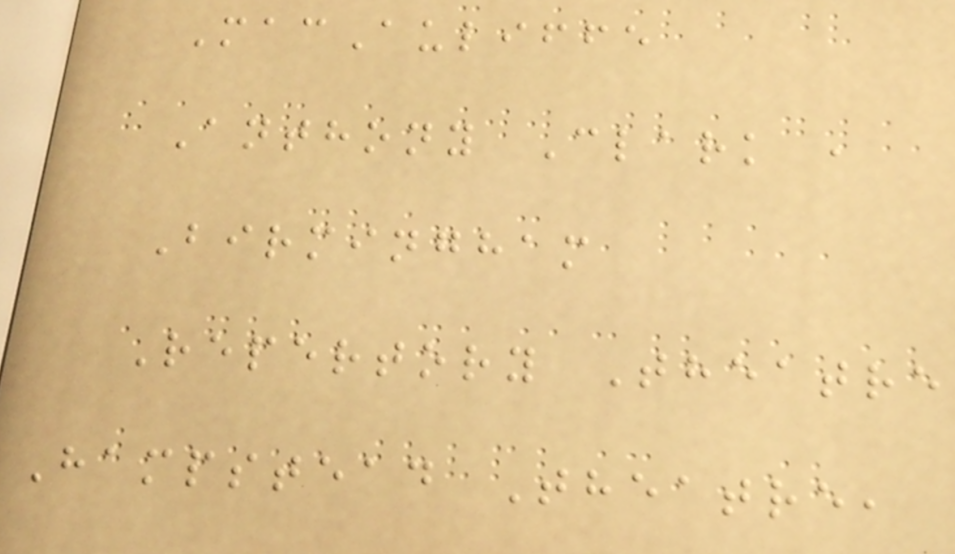MacAuliffe
Anthony Clark ,
Birmingham
Repertory Theatre
Hampstead Theatre,
